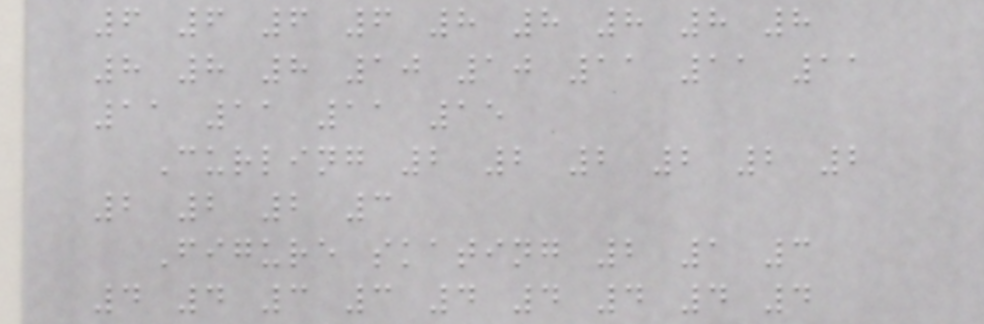6 6 6 6 8 8 8 8 8
8 8 8 10 10 11 11 11
11 11 11 15
Curling 2 2 2 2 2 2
2 2 2 3
Figure skating 2 1 3
4 4 3 3 4 4 4 4 4
